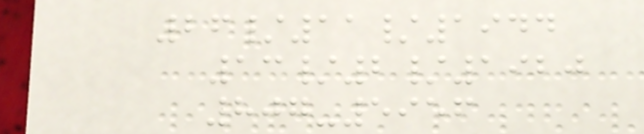26/11/1944
13/2/1920
807-5956
